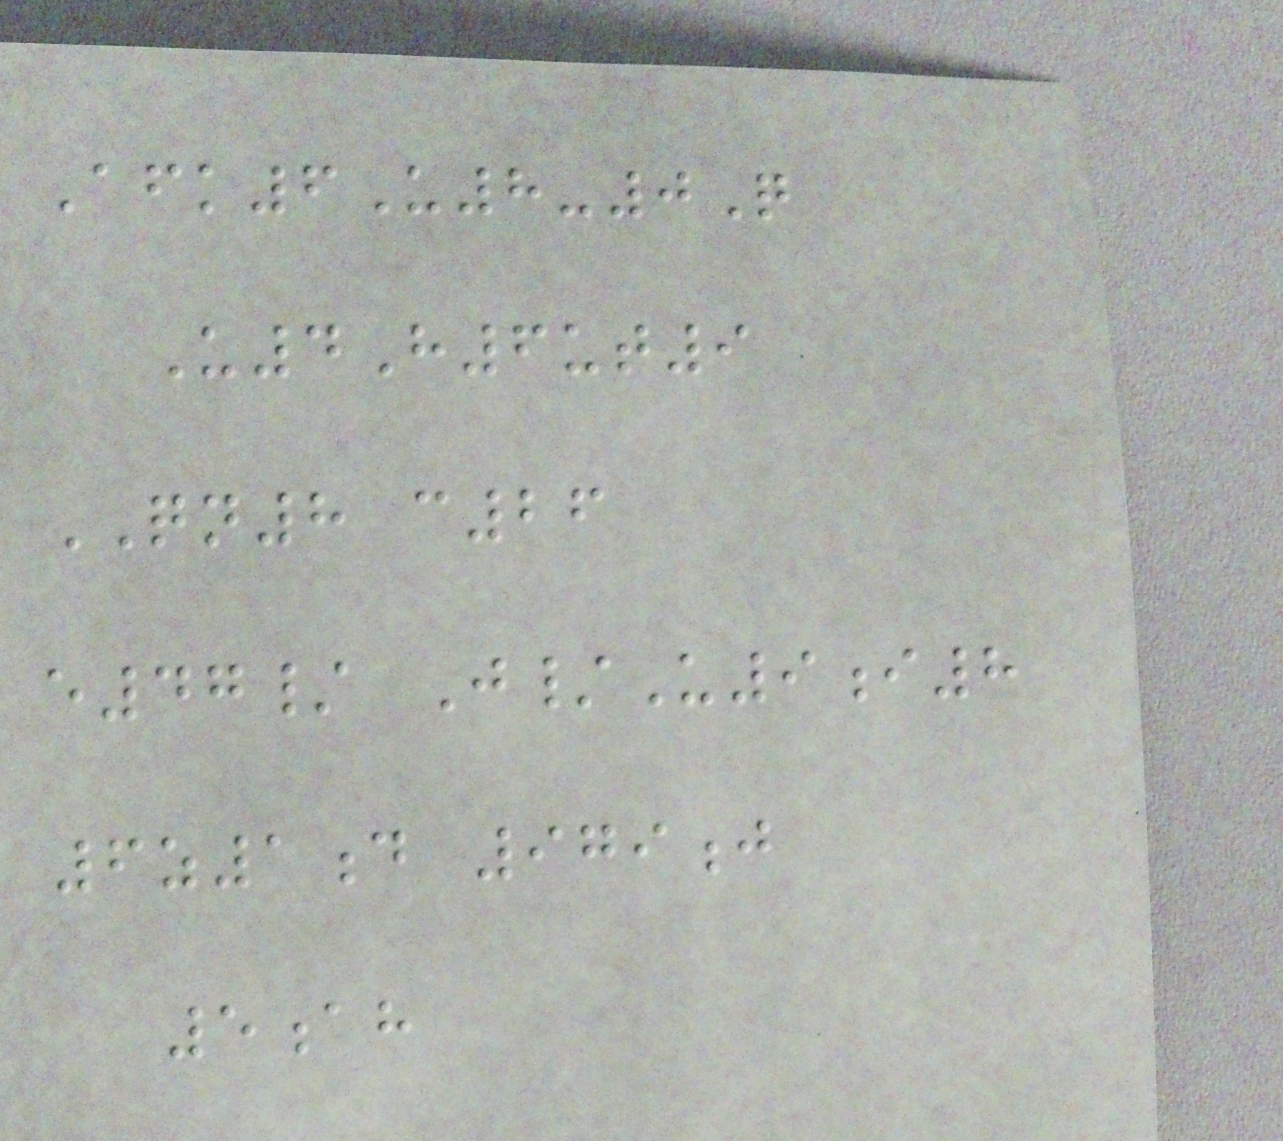Afk6U8-0Q
U4H6ut9
QN8 c26
e47/ J/U9i8
6z1d 979j
5ah
